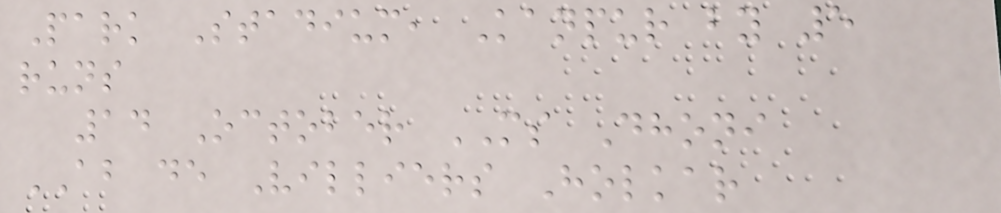Park Stadium, Kanpur by 5
runs
14 October MS Dhoni
AB de Villiers Holkar
